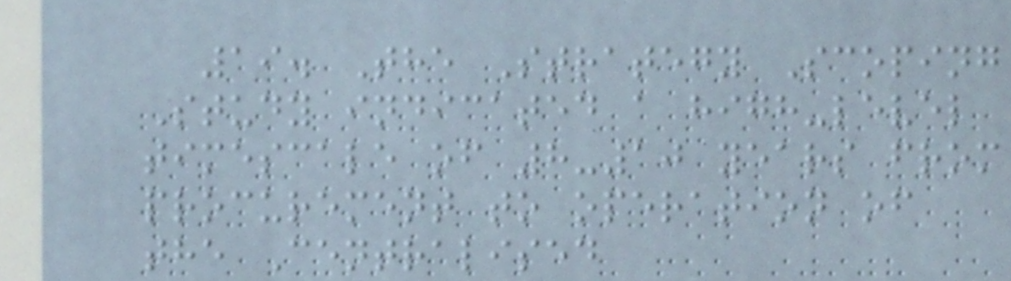19. The Strategy Scoping
Study indicated a high-level
timescale of 8-10 years from
procurement to operation of
the Centralised
